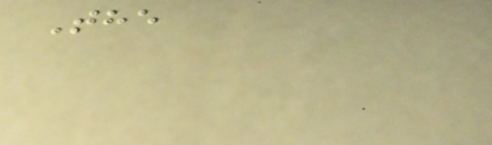The
